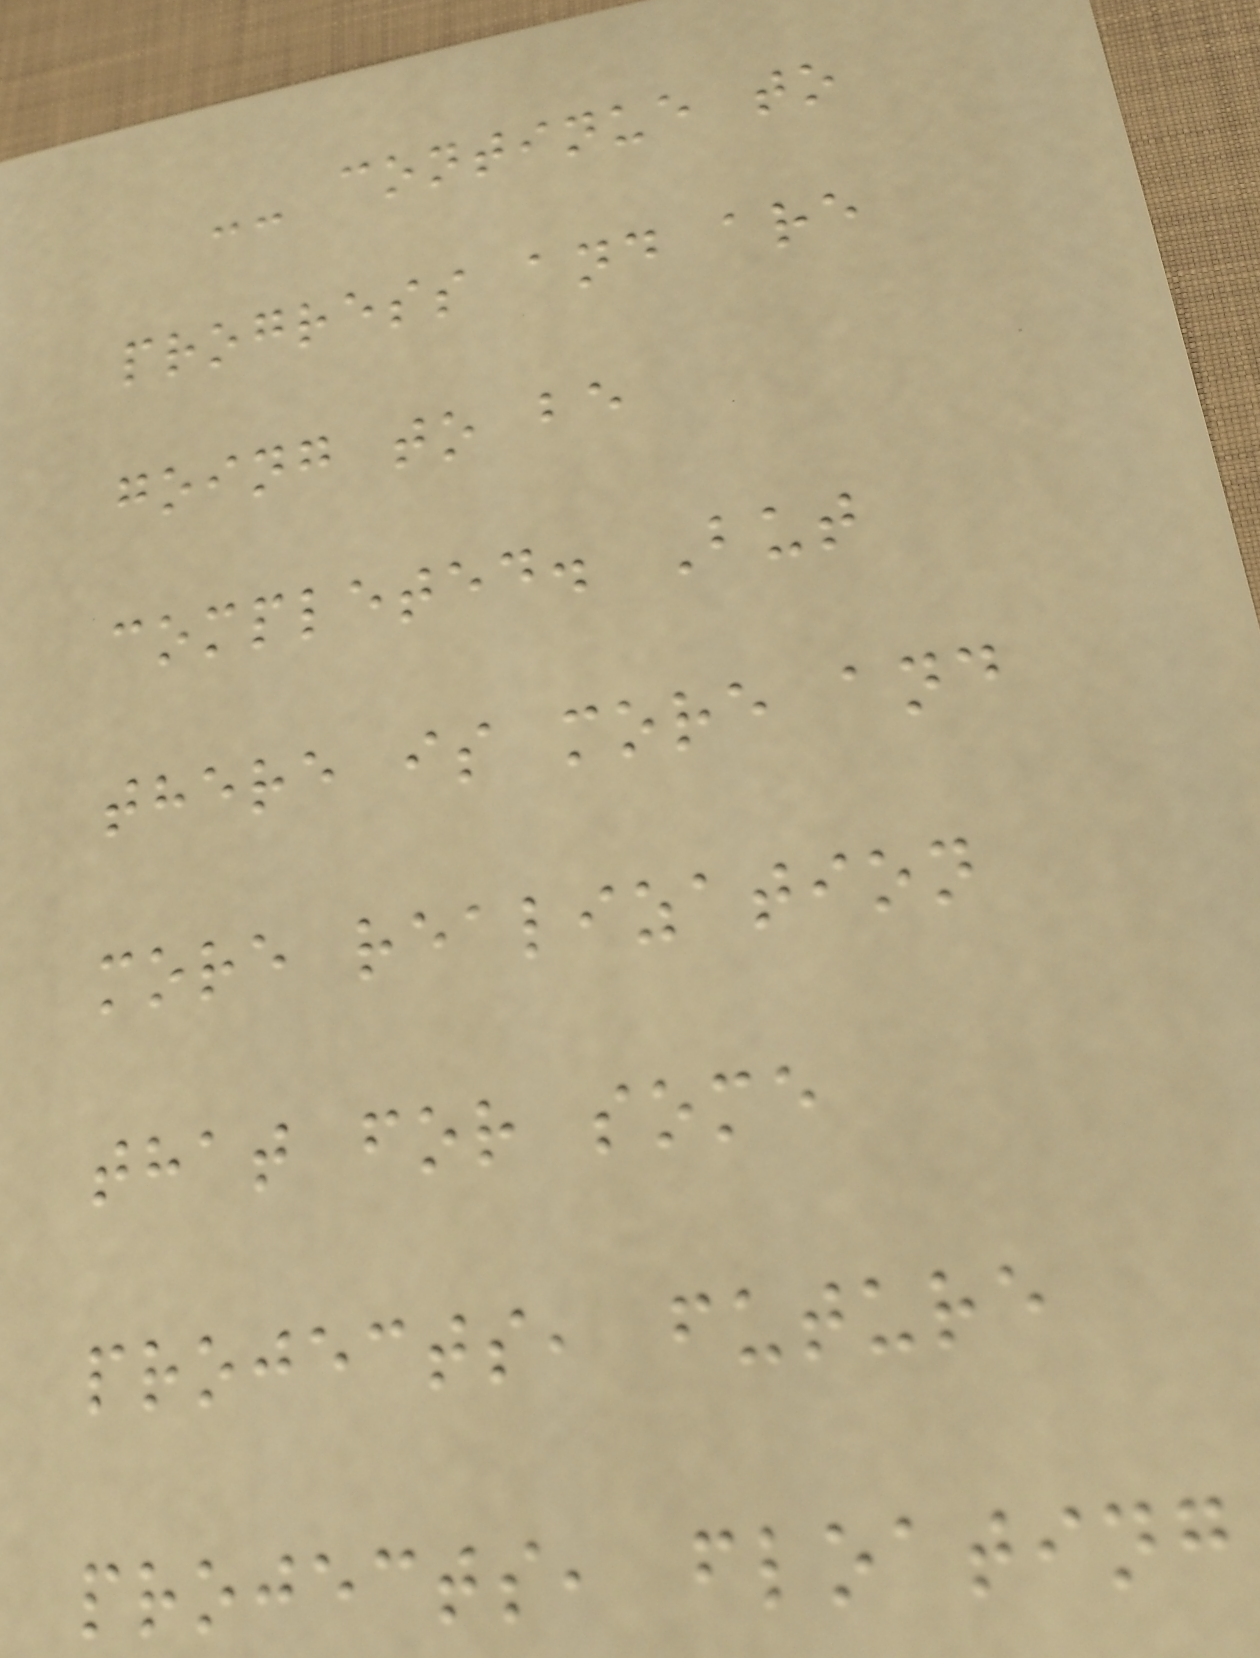-- continue to
progress and are
going to be
completed. But
there is more and
more realization
that for some
projects, future
projects, floating
